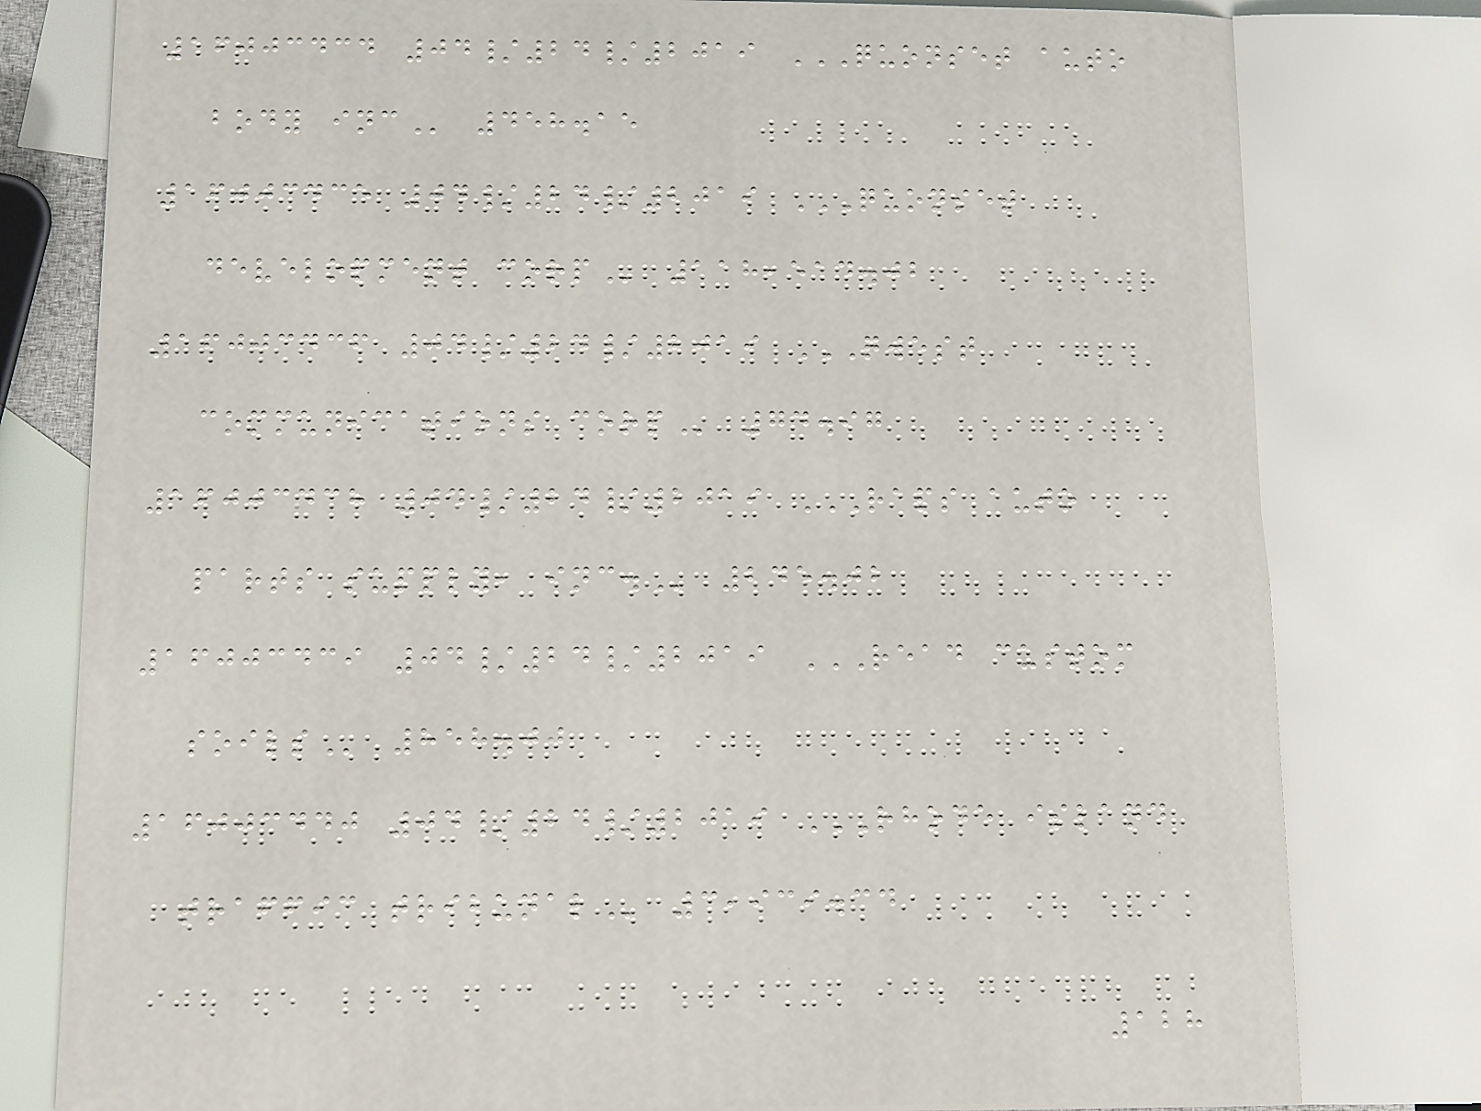16003434 04/24/2019 QUONSET AUTO
BODY INC 458.15
16003435 04/24/2019 QUONSET
DEVELOPMENT CORP 118,514.02
16003436 04/24/2019 QWEST
COMMUNICATIONS CORP 74.97
16003438 04/24/2019 RAPS AUTO
PARTS SUPPLY, INC. 245.02
16003439 04/24/2019 READ CUSTOM
SOILS 858.00
16003440 04/24/2019 RHODE ISLAND
TRAFFIC TRIBUNAL 3,939.34
128
